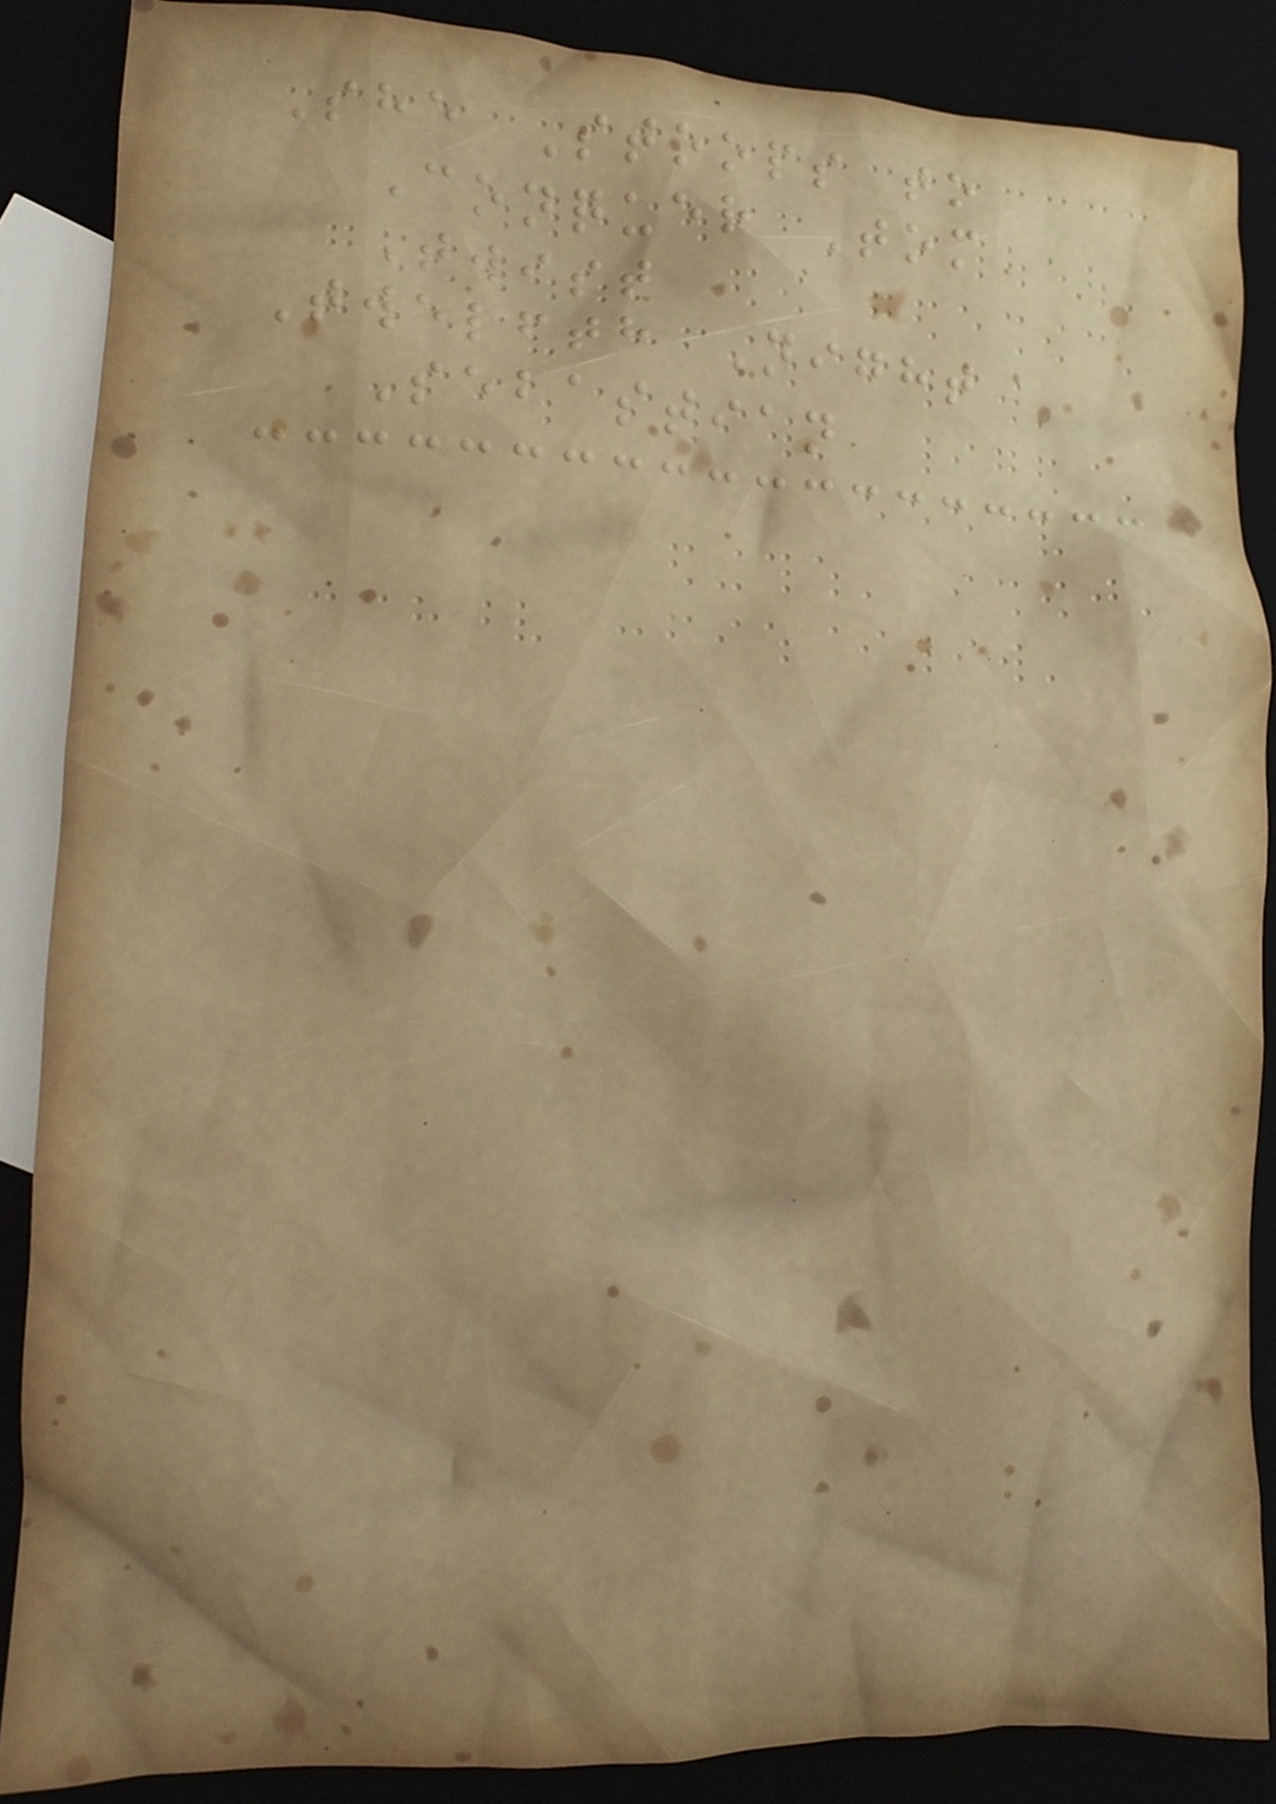She Stoops to
Conquer Tom
Twist
Twelfth Night
Sebastian
